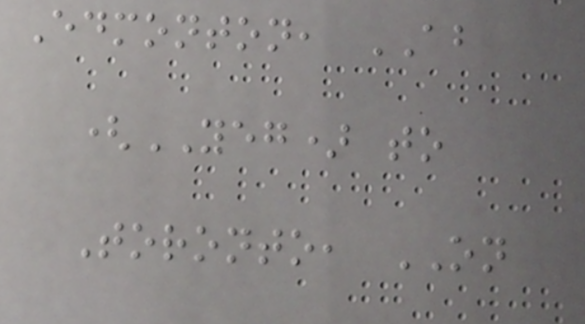Edmonton, AB
(YEG) to
Toronto, ON
